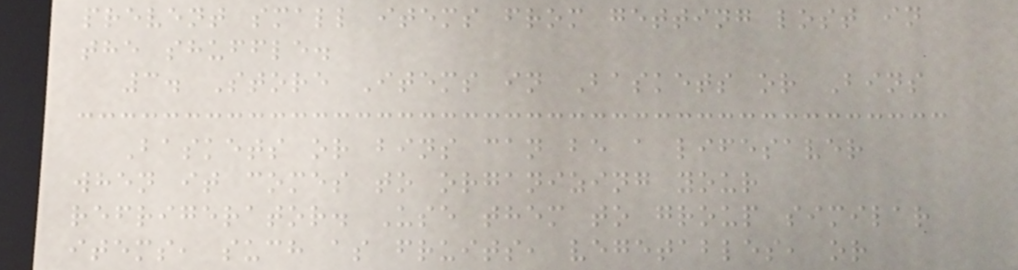prevent small items from getting lost in
the shuffle.
3. Store Items in Baskets or Bins
Baskets or bins can be a lifesaver
when it comes to organizing your
refrigerator. Use them to group similar
items, such as fruits, vegetables, or
